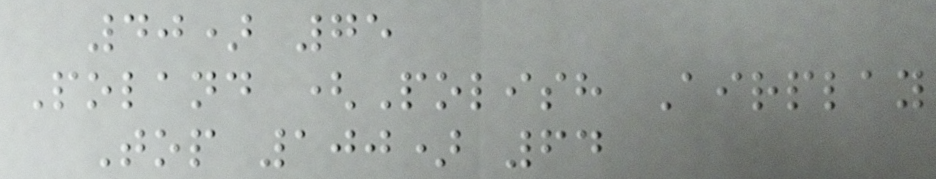40) 75
Poland (Polish Airplay
Top 100) 64
